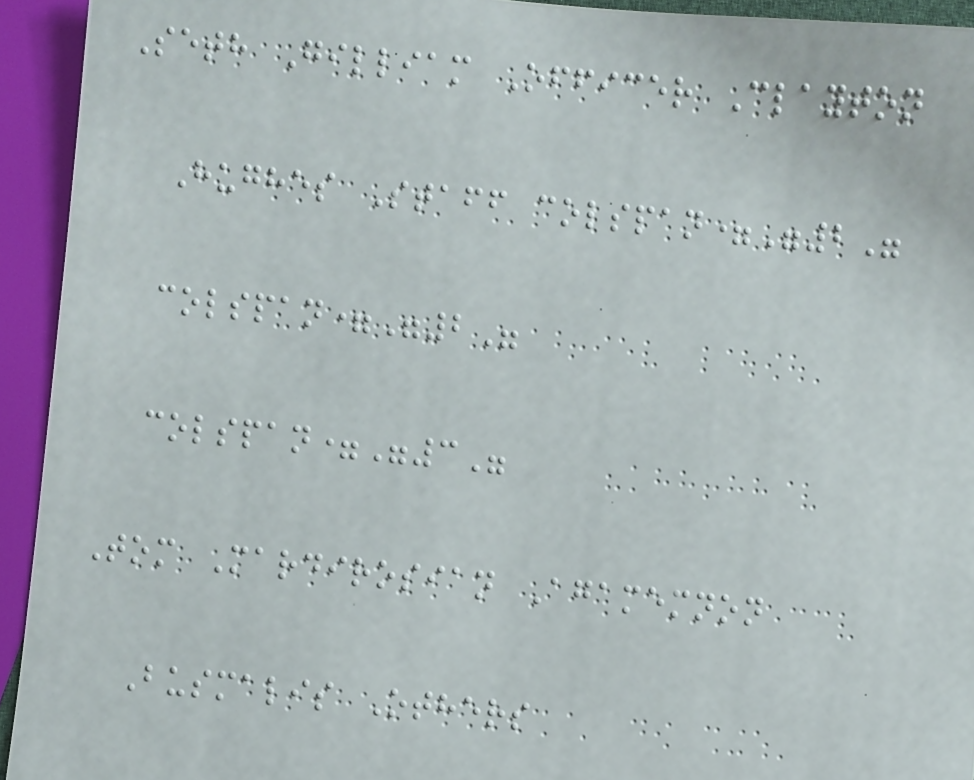Seth Gilliam Officer Clayton
Hughes Staff colspan="2"
colspan="2"
colspan="3"
Tom Mardirosian Agamemnon
Busmalis Others
